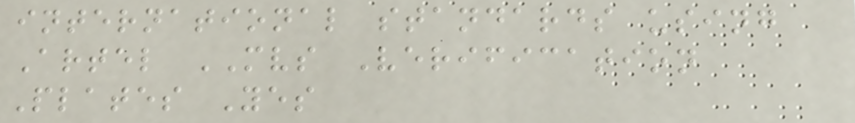international standards using
Artel MVS Verification
Plates Yes
